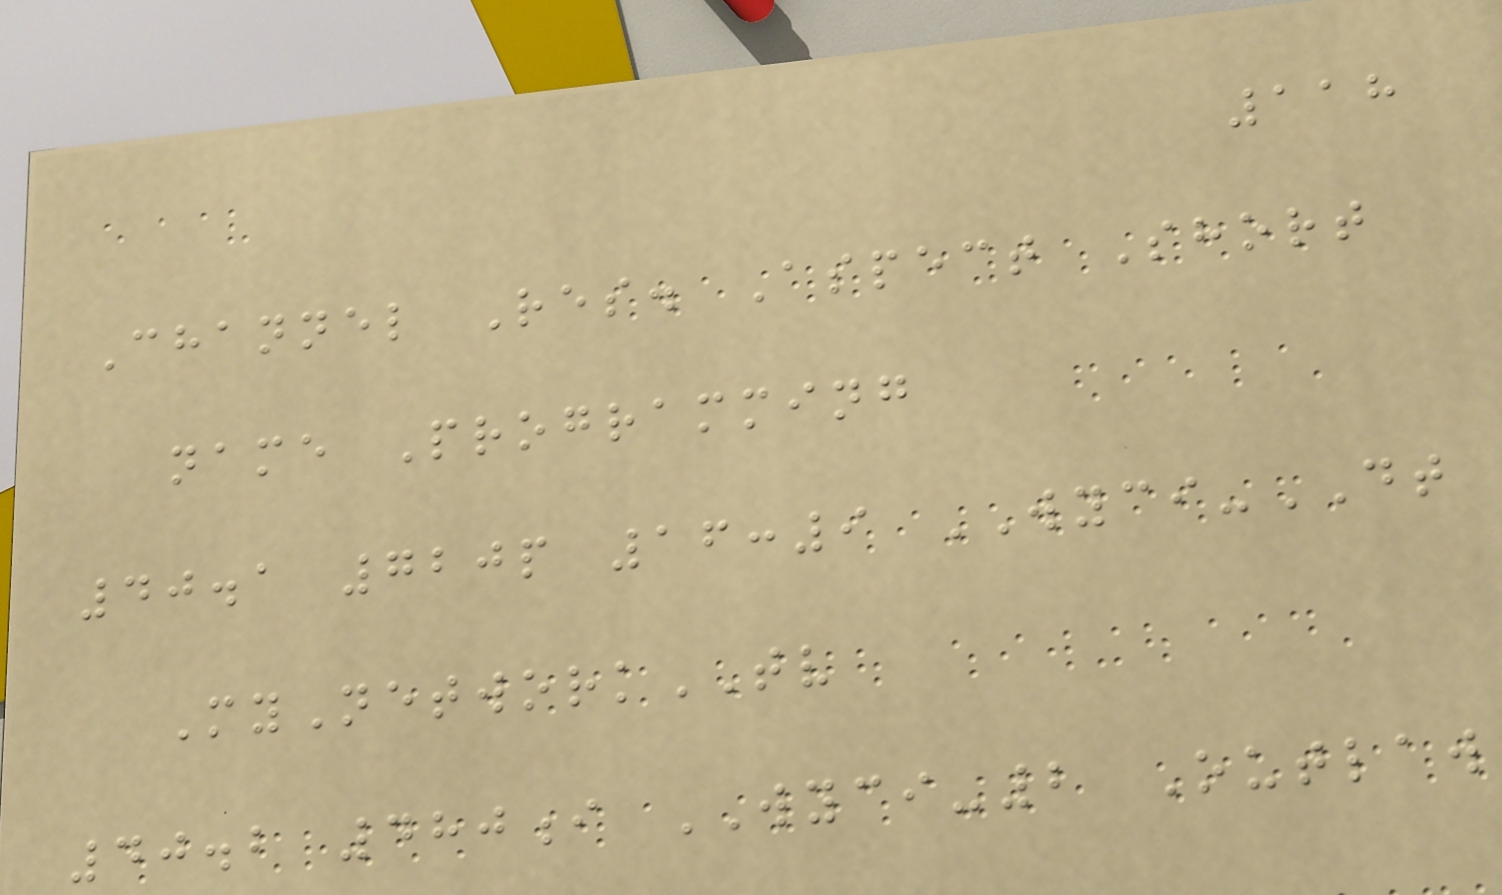118
Channel Res. Aspect Short
name Programming
40.1 720p 16:9 WYCI-DT
MyNetworkTV
40.2 480i WYCI-2 Outlaw
